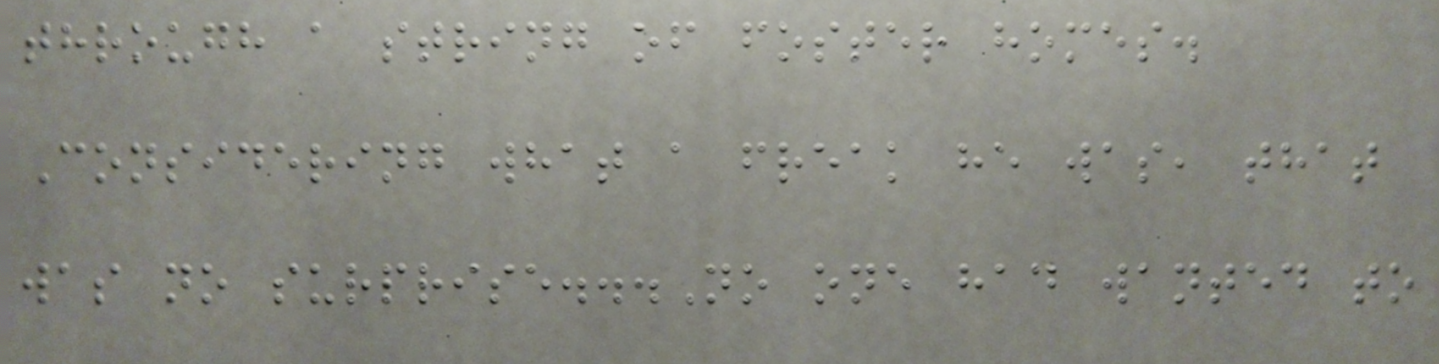through a string of foster homes.
Considering what a freak he was, that
was no surprise...No one had wanted to
